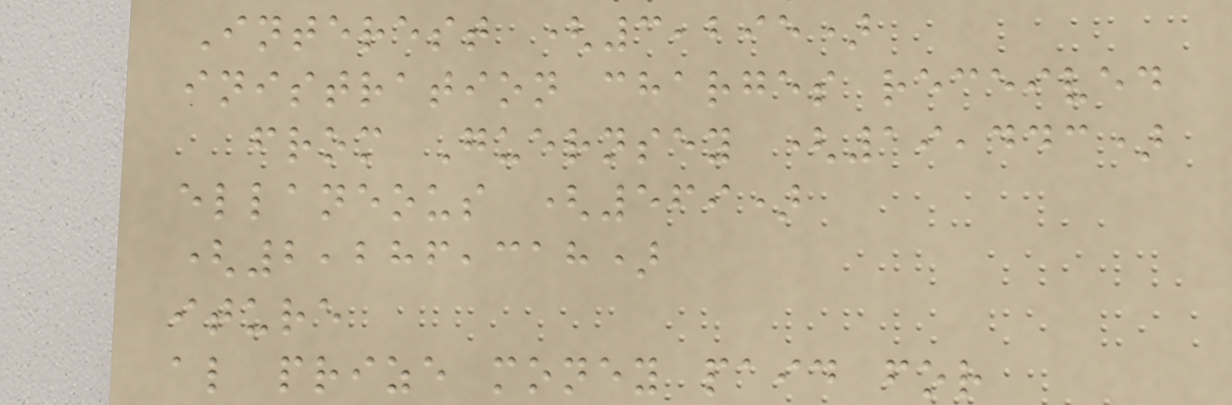Interest (3,295)
inistration charges received
from Guernsey (19,443)
ellaneous (569)
(2,286,318)
iture
al prize money paid for
